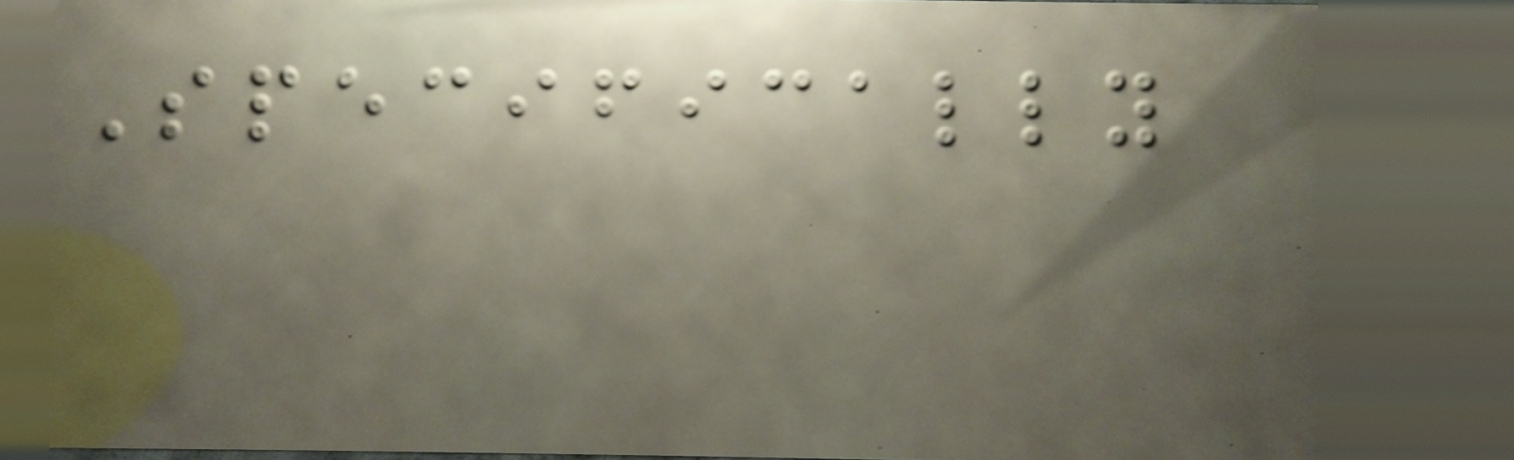Specifically
